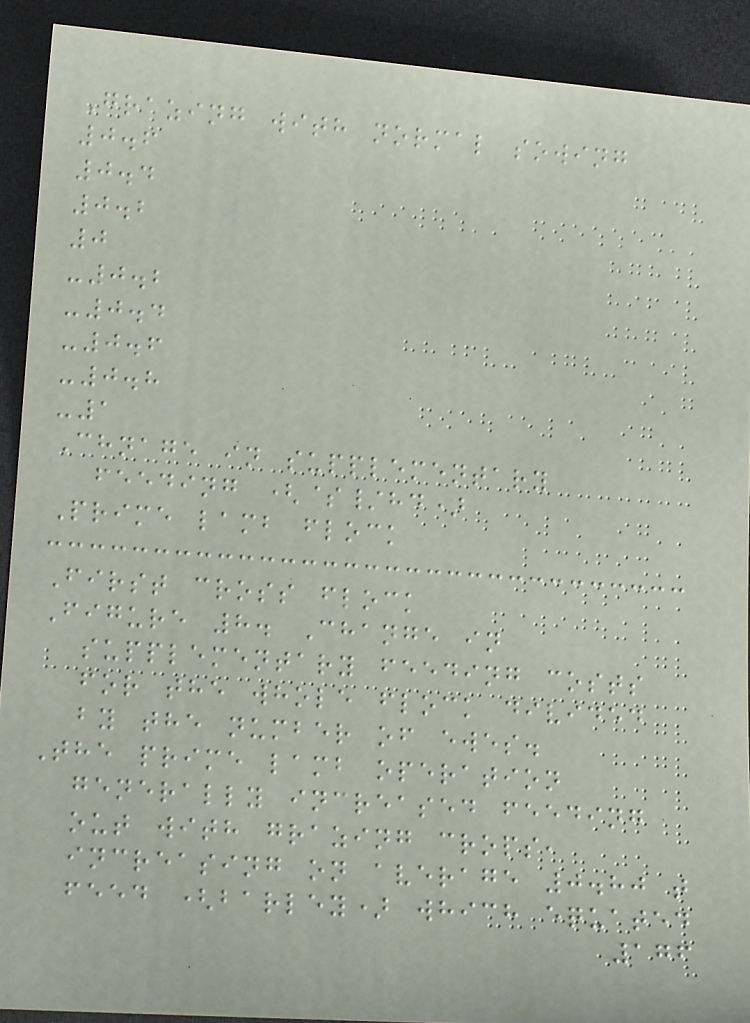Grazing with normal sowing
0.6
0.4
0.2
0
-0.2
-0.4
-0.6
-0.8
-1
Chnage in supplementary
feeding ($/hd)
Prime lamb flock
First cross flock
Figure 8. Change in
supplementary feeding costs
for the whole flock divided
by the number of ewes.
The prime lamb operation
generally increased feeding
out with grazing crops,
increasing on average 0.80 t
feed (barley) which equated
176
